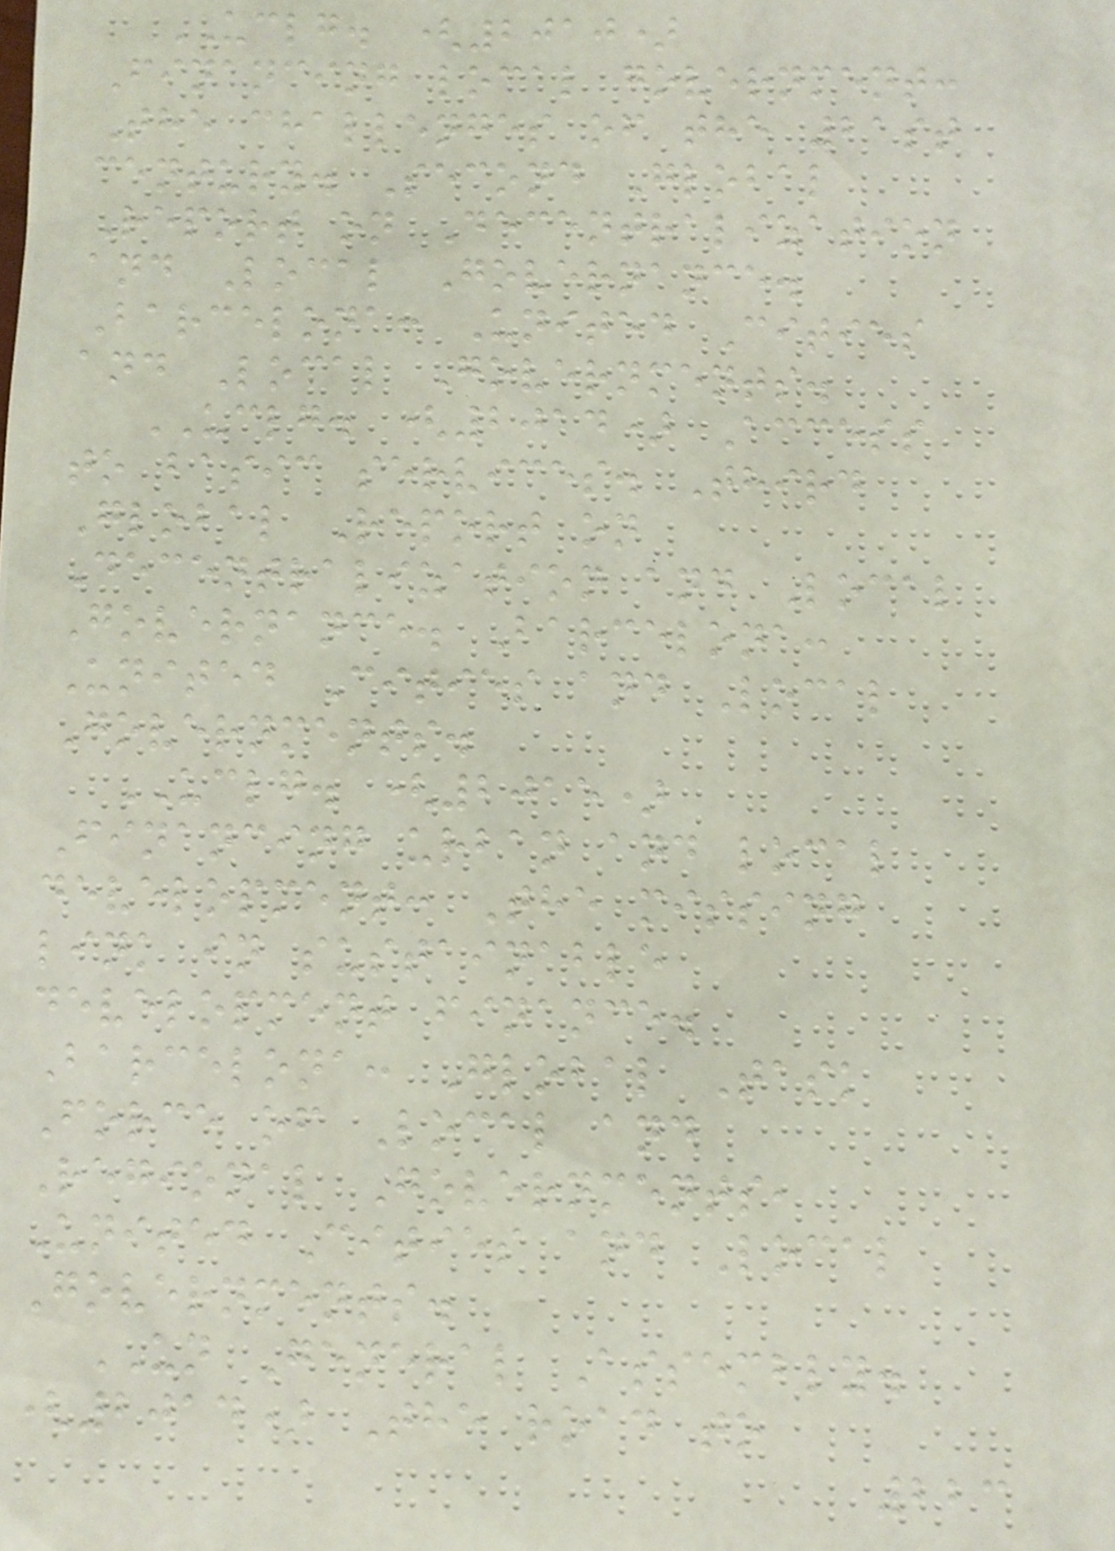UCLG. (2010)
Financing local government:
The challenges of the 21st
century. Second Global
Report on Decentralization
and Local Governance.
Barcelona: United Cities
and Local Governments.
UCLG. (2014) Access
to basic services. Third
Global Report on
Decentralization and Local
Governance. Barcelona:
United Cities and Local
Governments.
UCLG. (2015)
Financing urban and local
development: The missing
link in sustainable
development finance.
Barcelona: Global Task
Force of Local and
Regional Governments,
United Cities and Local
Governments.
UN General Assembly.
(2014) The road to
223
